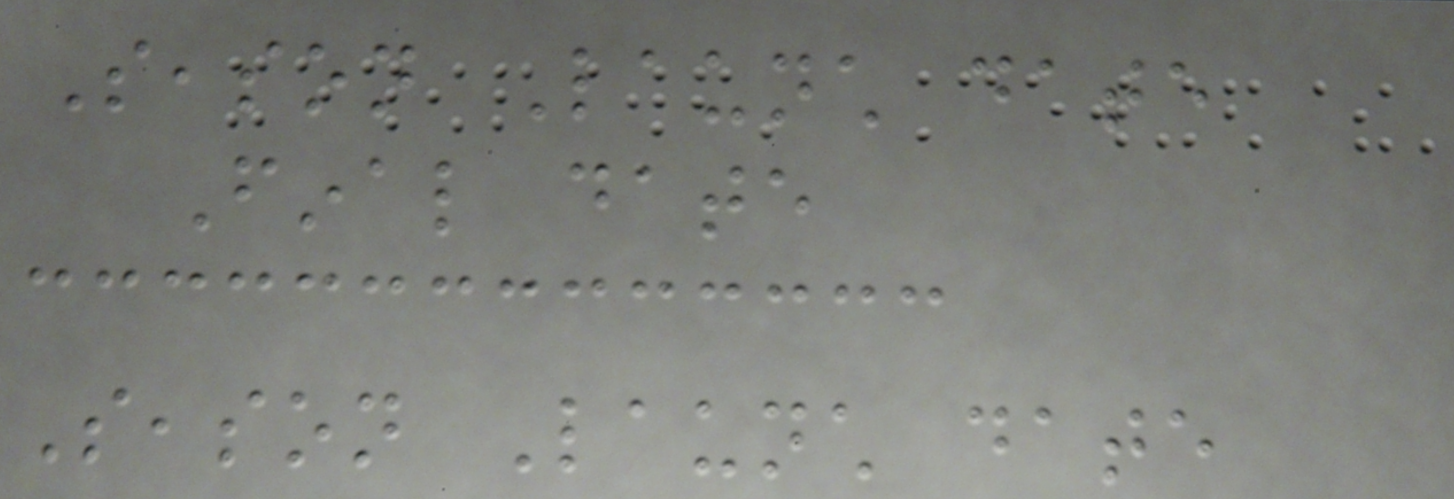Season Launch date
Final date
Season Launch date
